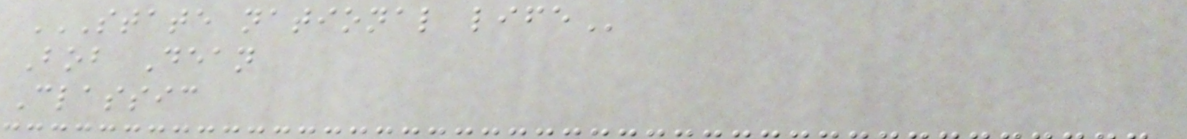STATE NATIONAL LIFE
Bob Dean
Classic
